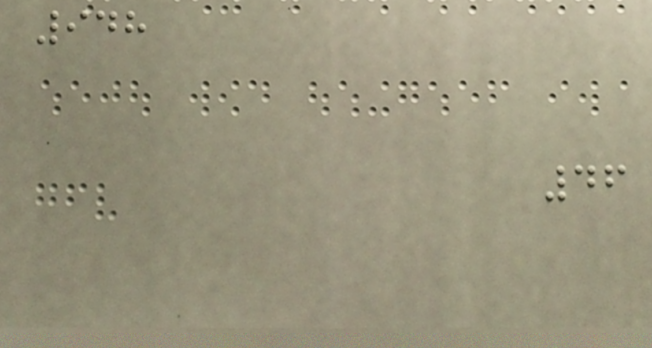948
46
